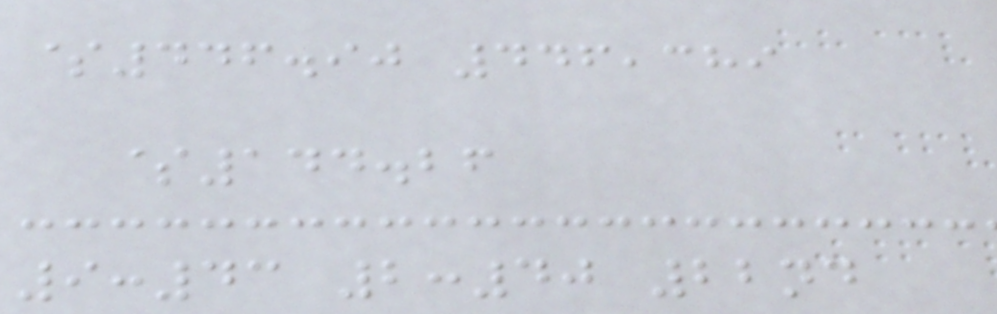$446.90 446,389
$144.26
9:43 2:40 22nd
